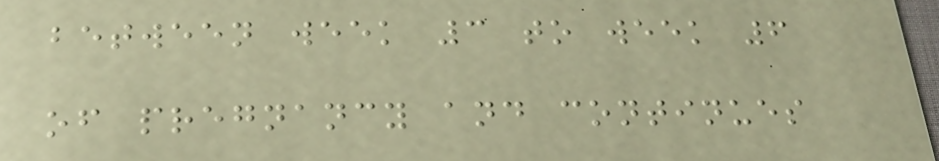between week 3 to week 6
of pregnancy and continues
